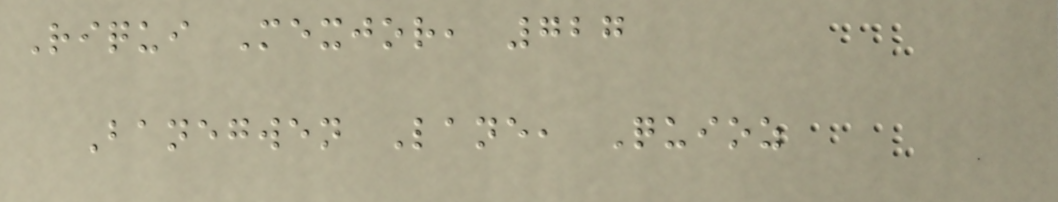Riqui Mexjor, 727
Banegwen Lane, Quioz
